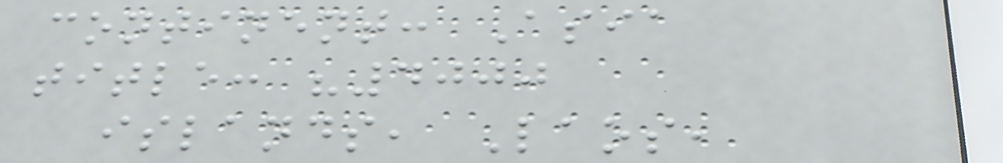continent: Asia
title: "4000
islands, Laos,
